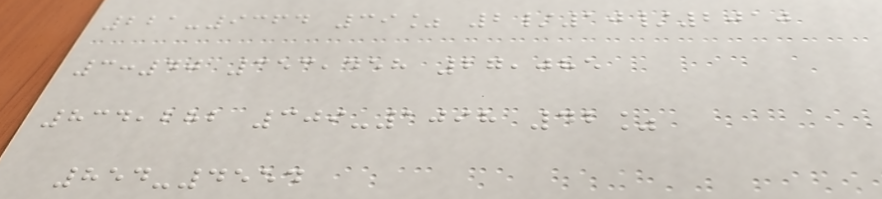221-9364 39% 2/10/2010
3:40 353,458 27,085
834,282 309-1098 42%
854-4554
